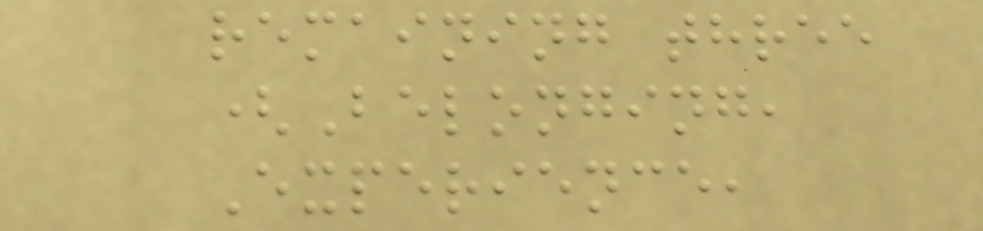remaining three
(Belonging,
Experience,
